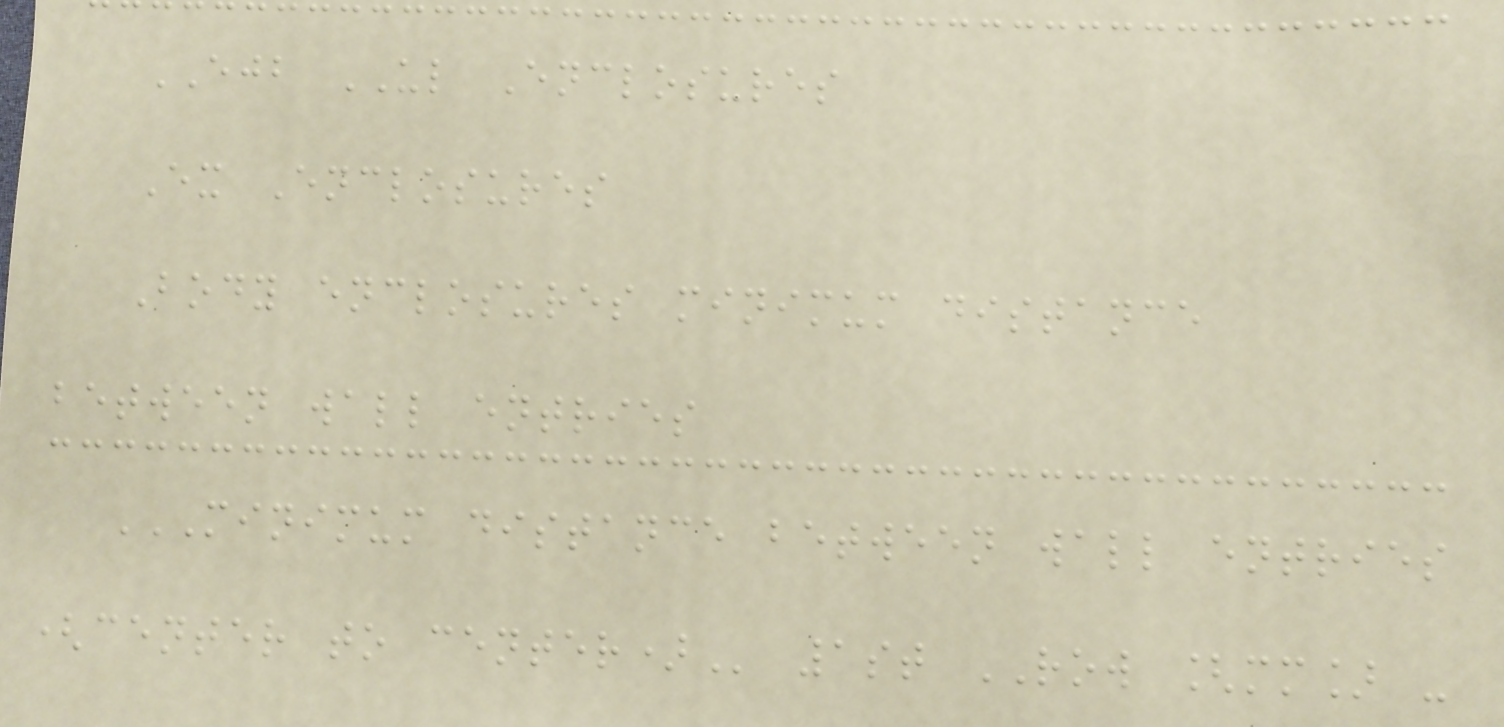EJB UL Enclosures
Ex Enclosures
Body enclosures minimum distance
between wall entries
MINIMUM DISTANCE BETWEEN WALL ENTRIES
(CENTER TO CENTER) 1st ROW [mm] -
